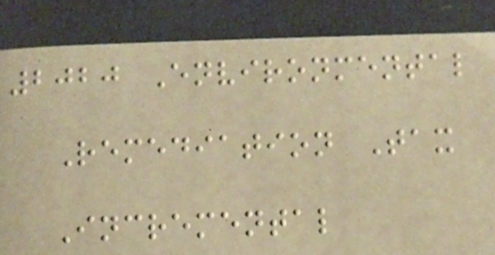2020 Environmental
Remediation Tax
Incremental
